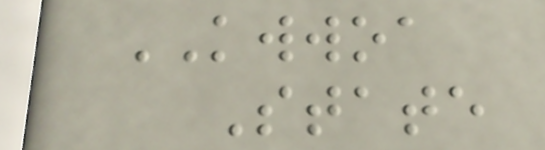KWWOA
State
